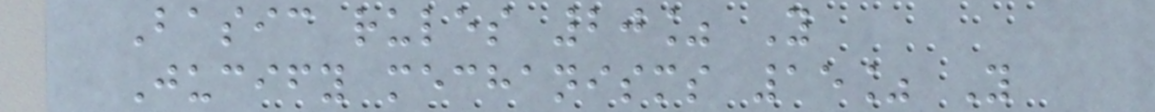Basic rules 20% Y
Jucify mechanisms 15% Y
